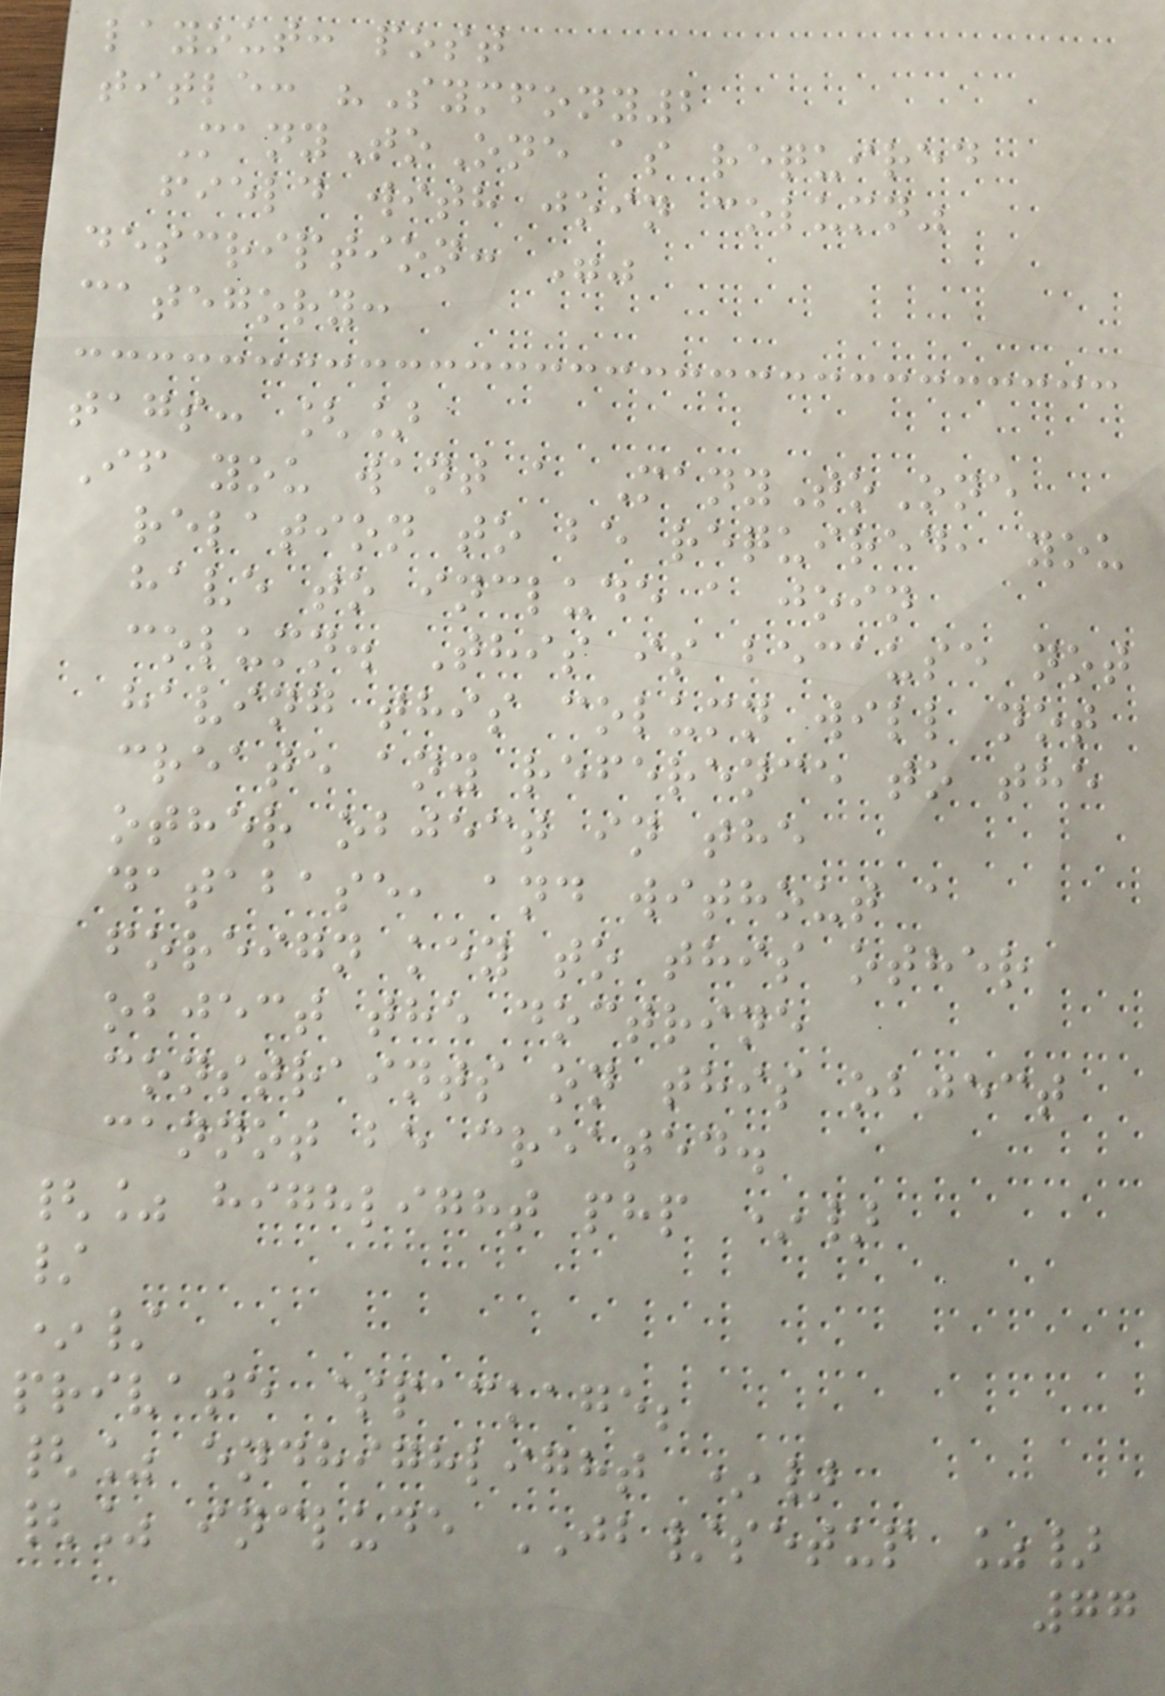layout: post
title: "Symfony2
ManyToOne as required
field with join column"
description: ""
category:
tags: []
If you want a ManyToOne
relation to be required, you
have to include a join
column. This is because not
having this column will not
create any reference to the
other object in the
database, and without a
foreign key to this other
object the doctrine
constraints on this object
cannot be created.
{% highlight php *}
/
*/
private $package;
{% endhighlight *}
{% include JB/setup %}
77
